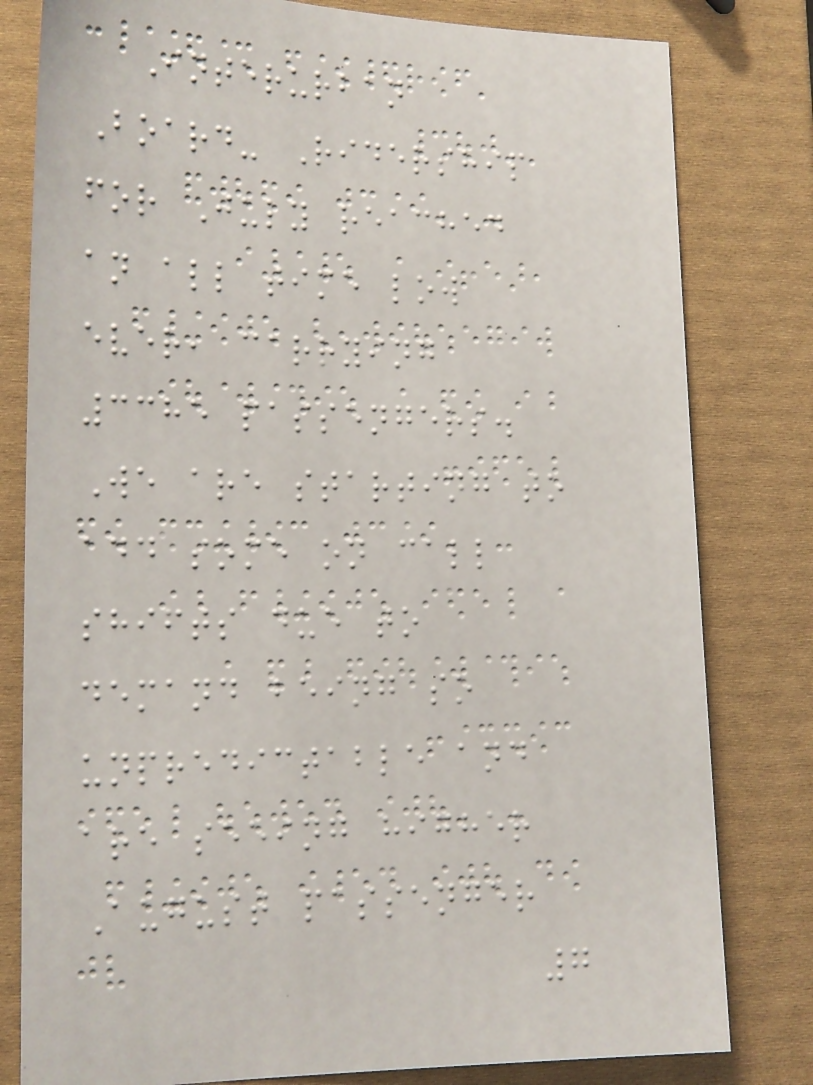Interurban
Board- Ridership
for July reached
an all time low
ever, carrying
3385 passengers.
We are starting to
add some on call
shifts due to
demand being so
unpredictable and
are seeing higher
August passenger
7
